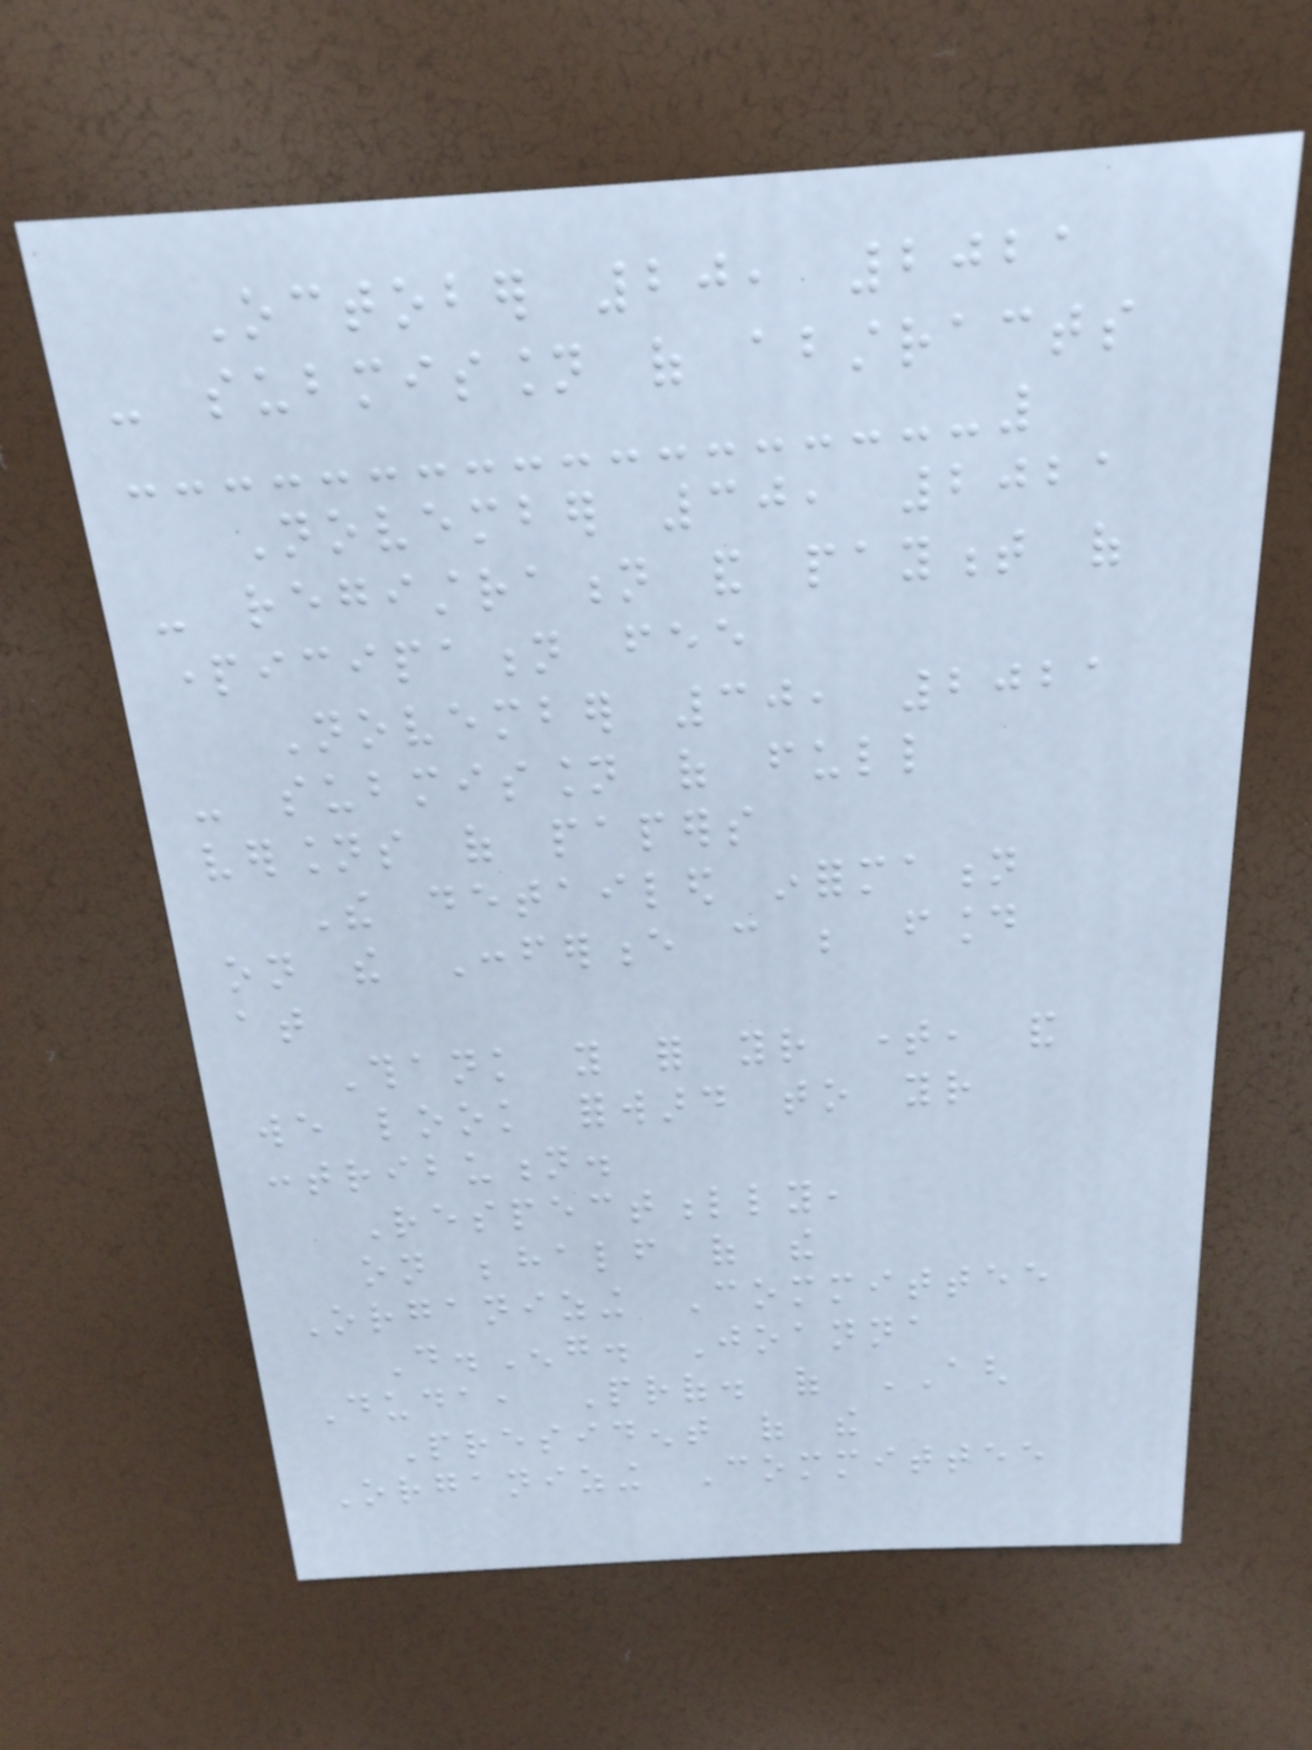October 20, 2021
- submission of abstracts
November 30, 2021
- registration and payment of
participation fee
November 30, 2021
- submission of full
versions of papers
The detailed information
on the Conference can be found
at
Thank you for your time, and
we look forward to your
contribution.
Respectfully,
on behalf of the
Organizing Committee
D.Eng. Joanna
Duda, Prof. of AGH
President of the
Organizing Committee
